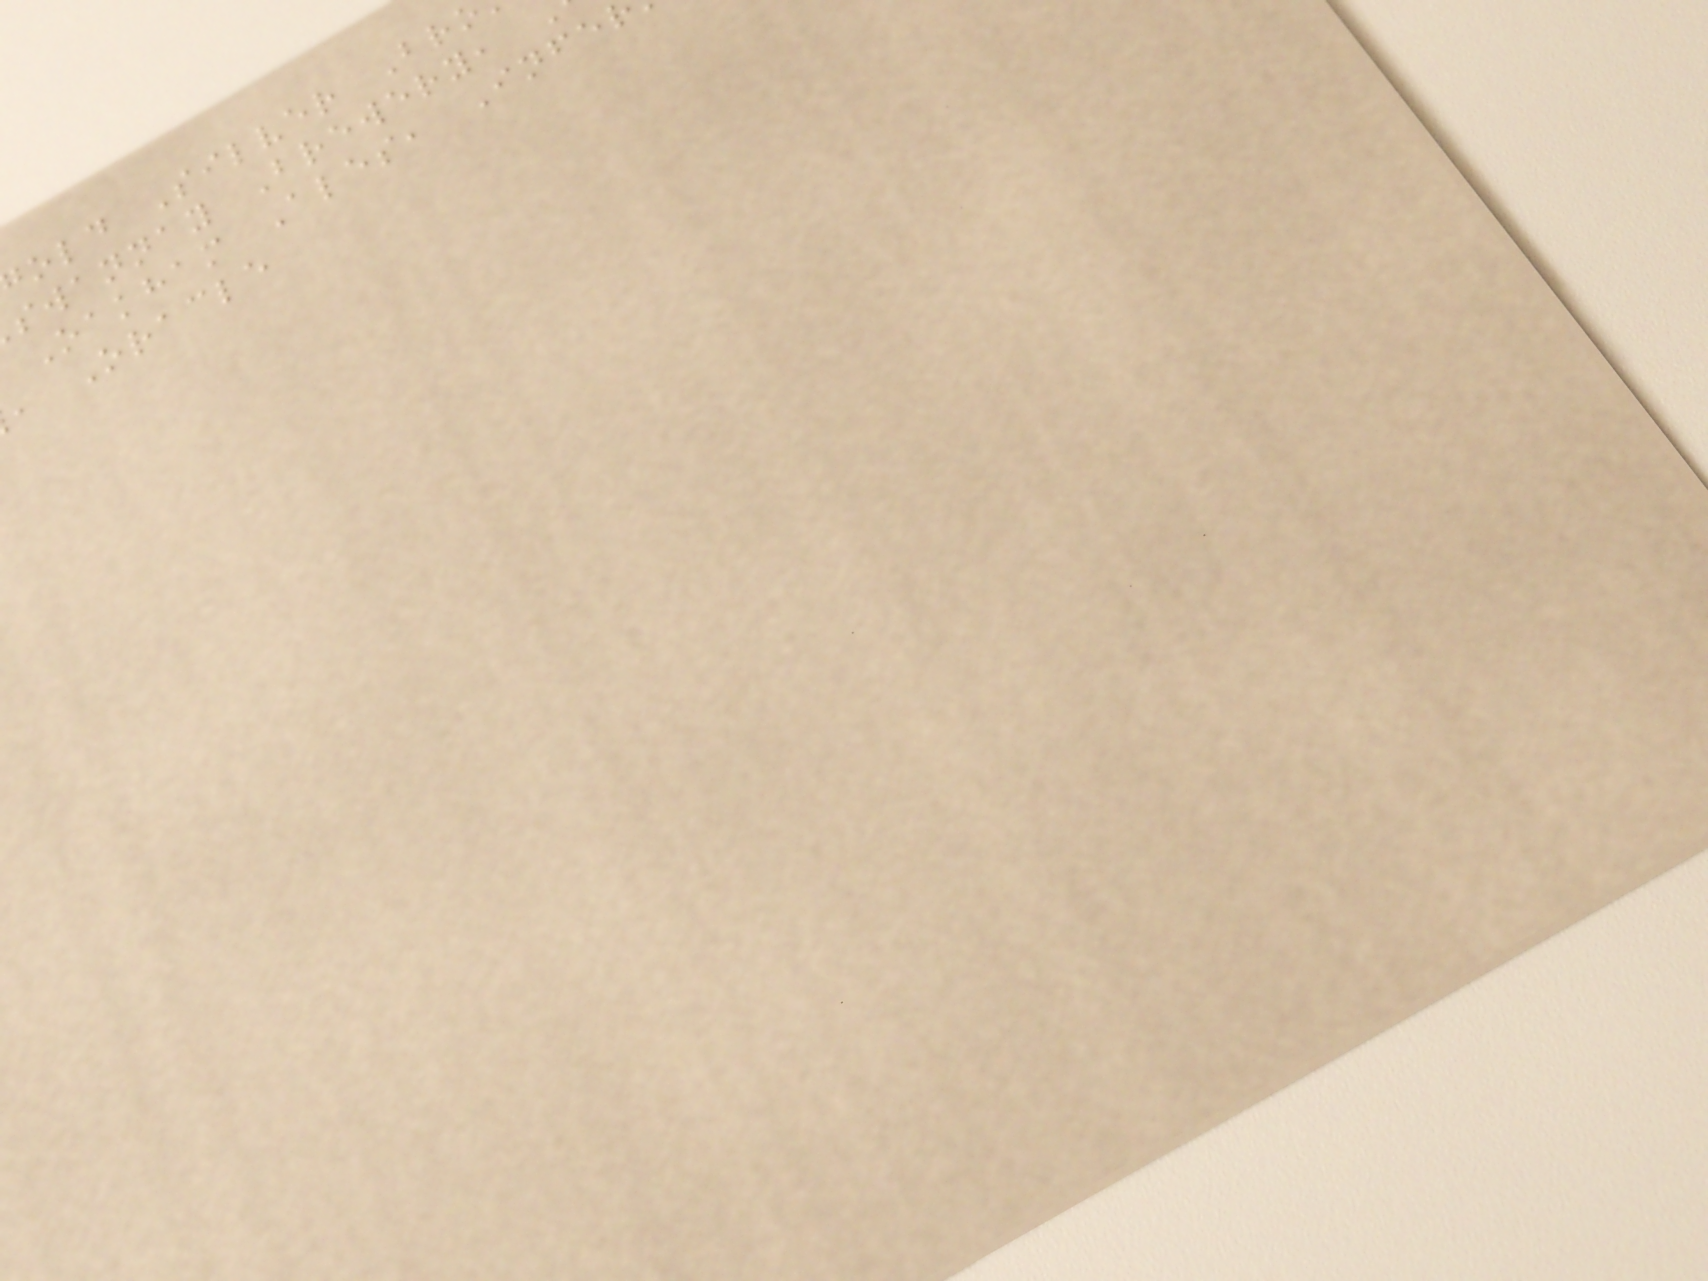old Silver Bro
swannay Brewery,
Oakham Ales, Infe
, Oracle
